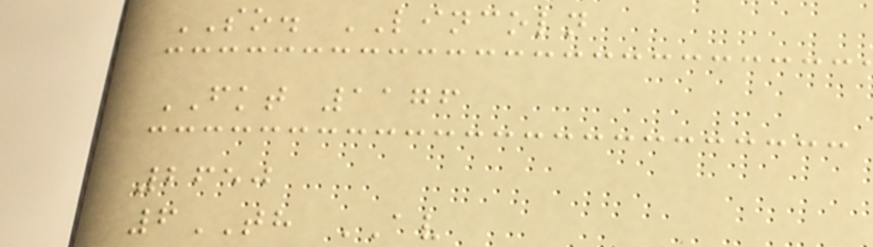SO. LINCOLN
FKT 1176
2650
6TH AV
